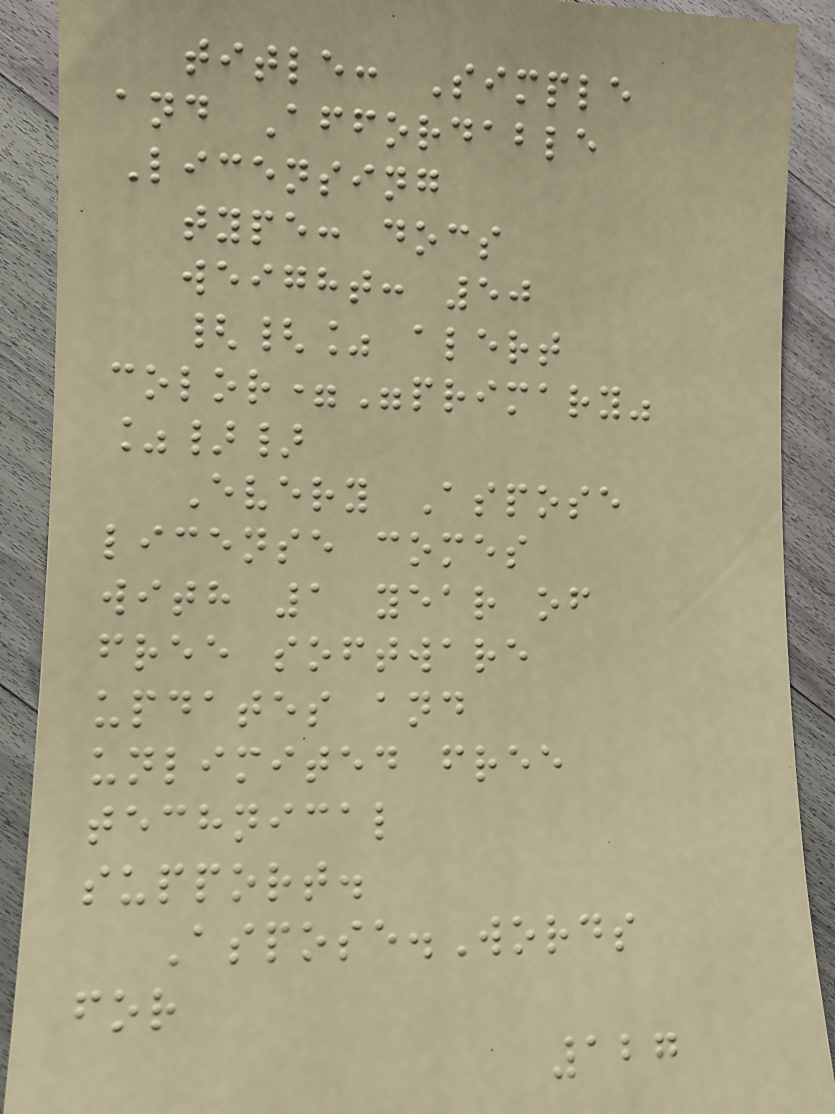title: Simple
and Affordable
Licensing
type: docs
weight: 50
{{% alert
color="primary"
%}}
Every Aspose
license comes
with 1 year of
free software
updates and
unlimited free
technical
support.
Aspose.Words
for
127
